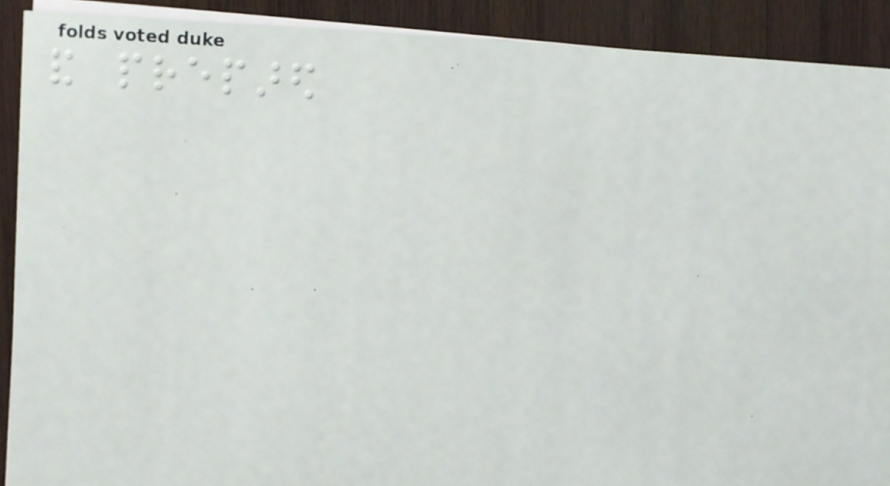and prepared
